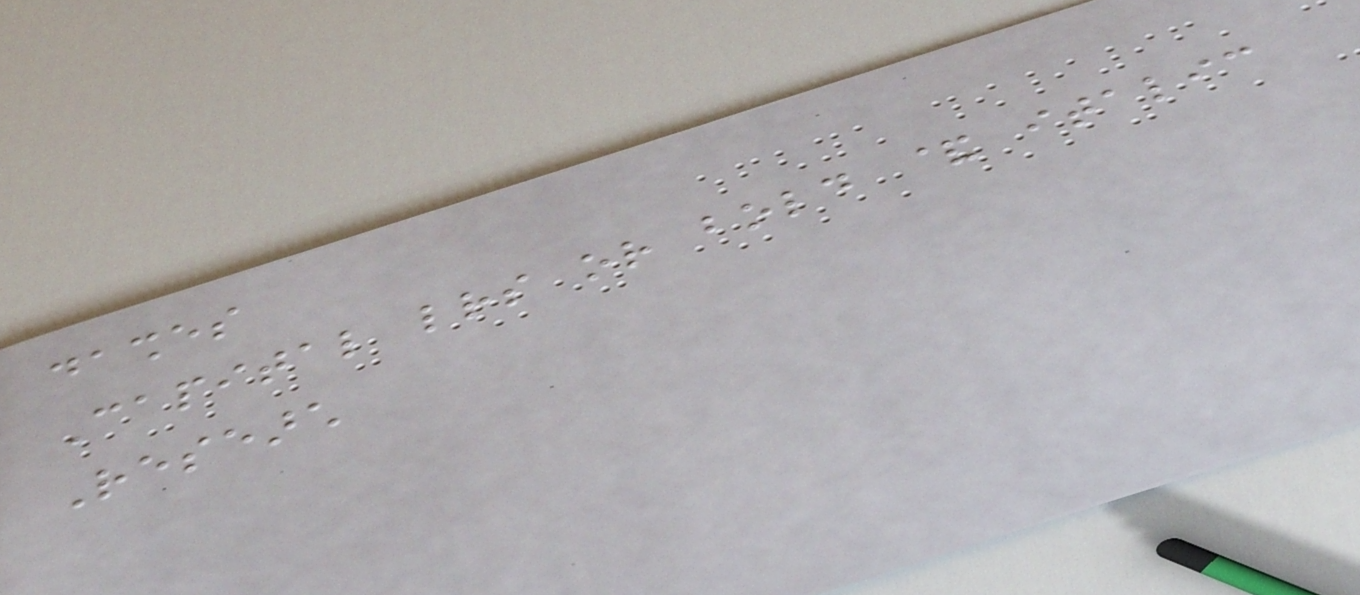dashes
Capital letters or bold & italic
Research
